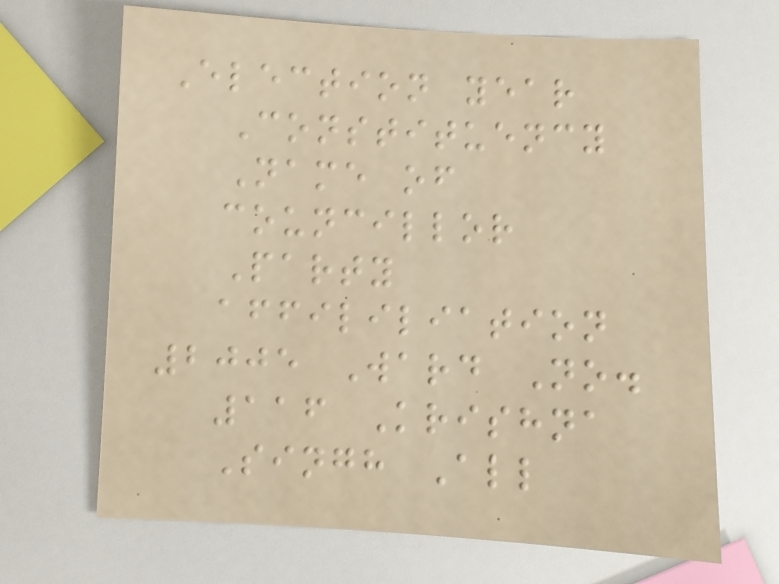Election year
Constituency
Name of
councillor
Party
affililiation
2005 Ward No.
116 Krishna
Singh All
